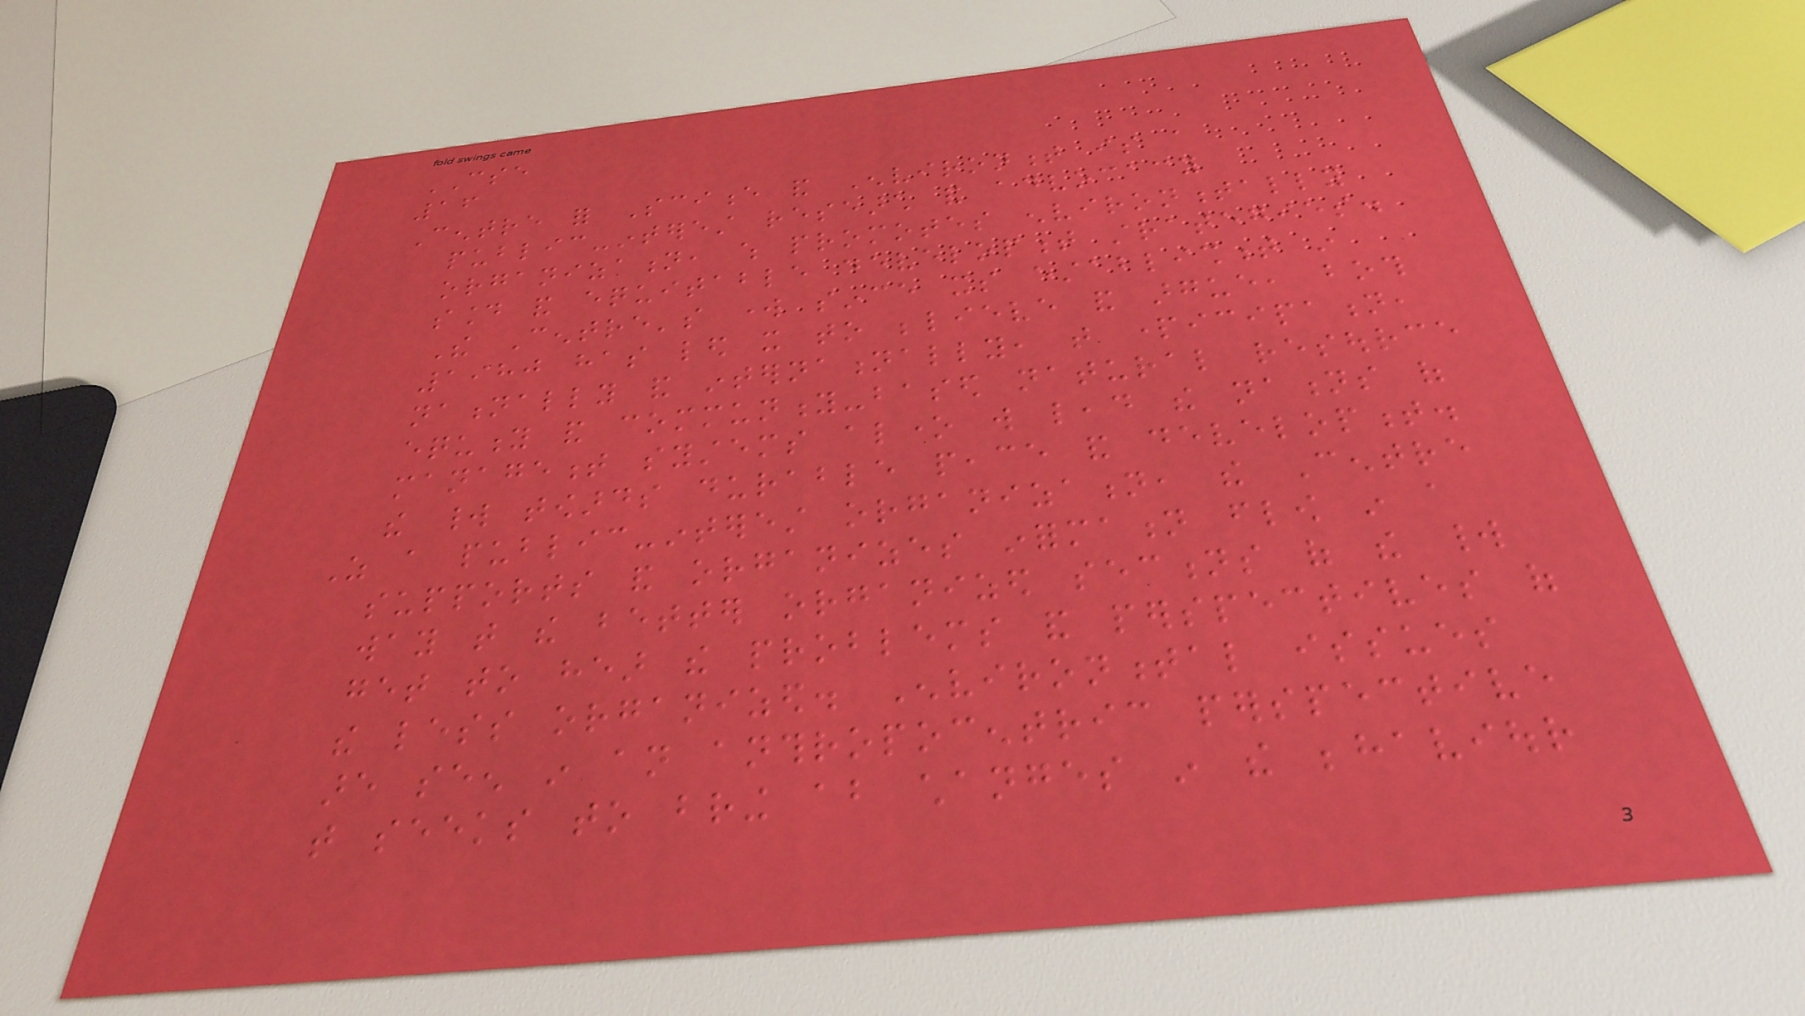CSE
16
Centre for Science and Environment is a
public-interest research and advocacy
organization, which promotes environmentally
sound and equitable development strategies.
The Centre's work since its establishment in
1980 has led it to believe and argue, both
nationally and internationally, that participation,
equity and community-based natural resource
management systems alone will lead the nations of
the world towards durable peace and development.
As a public-interest organization, the Centre
supports and organizes information flow in a
way that the better organized sections of the world
get to hear the problems and perspectives of
the less organized. Environmental issues
are seen in an anthropocentric perspective
that seeks to bring about changes in the behaviour
